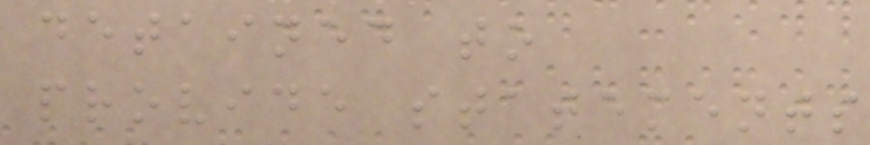detained to
provide statements
